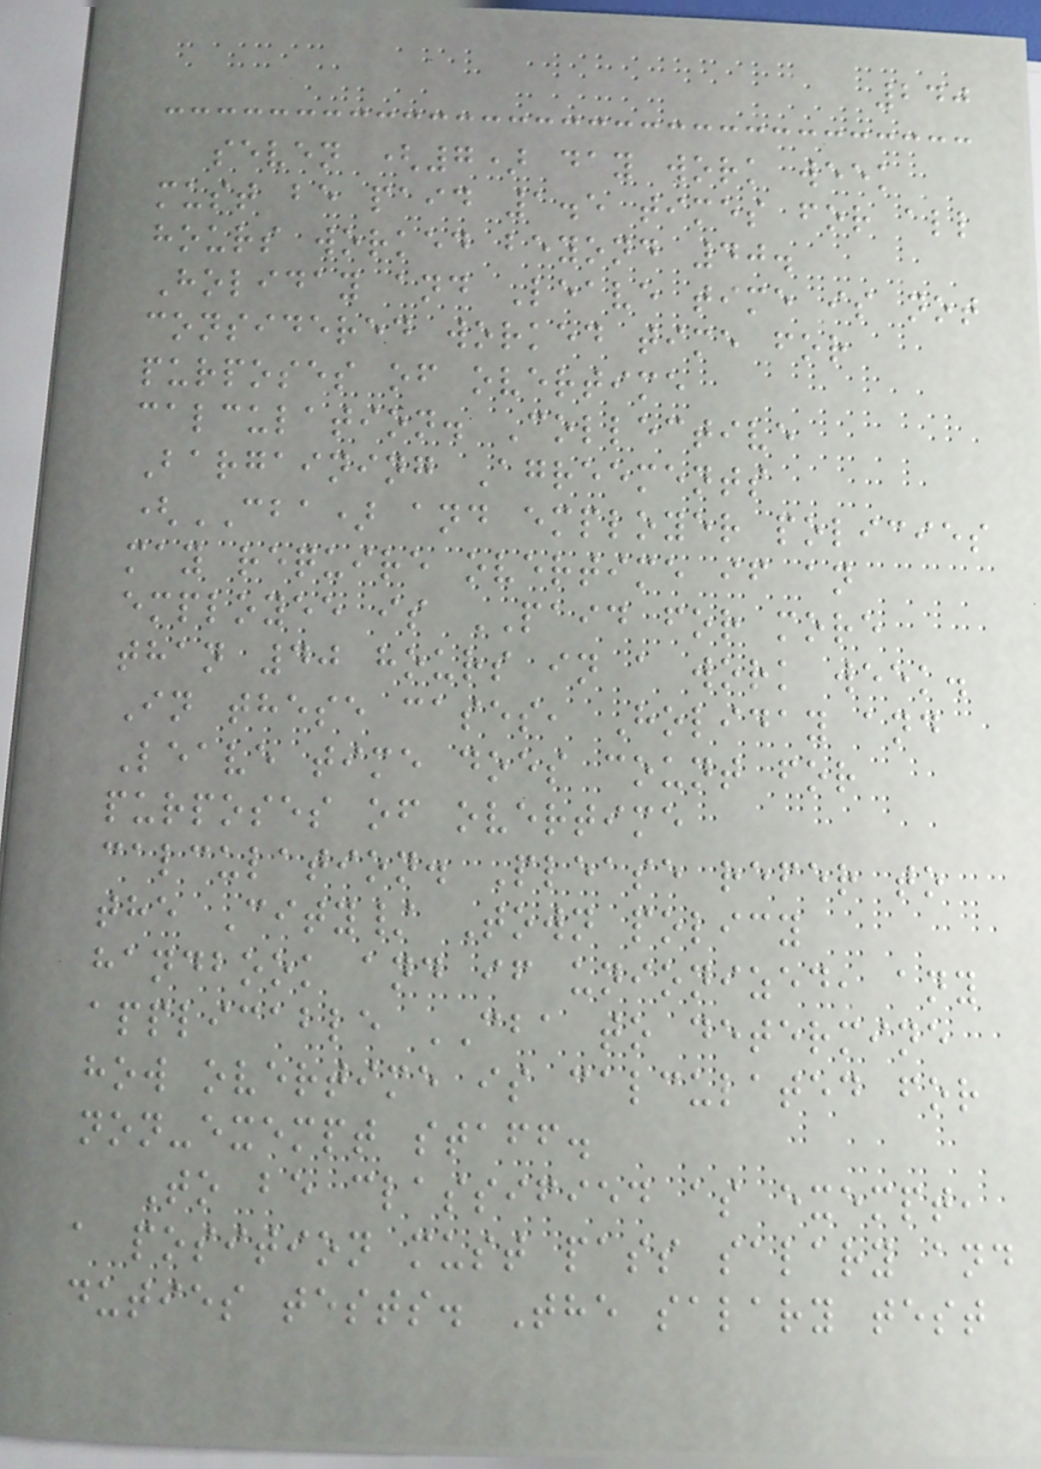240
seven (7) day work week
must be paid 1.5 times for all
hours worked beyond 40.
Holiday and Leave time is not
considered worked time for
purposes of overtime
calculation. Collective
Bargaining Agreements
(CBA) and employer policies
may require overtime if an
employee is PAID for more
than 40 hours in a work week.
In these cases, Holiday and
Leave time does count for
purposes of overtime
calculation. Please refer to
the City/ Town policy
handbook and if unionized, any
applicable CBA to determine
how overtime is calculated for
non-exempt staff.
To be classified as exempt,
a position must pass salary and
duties tests. The salary test
